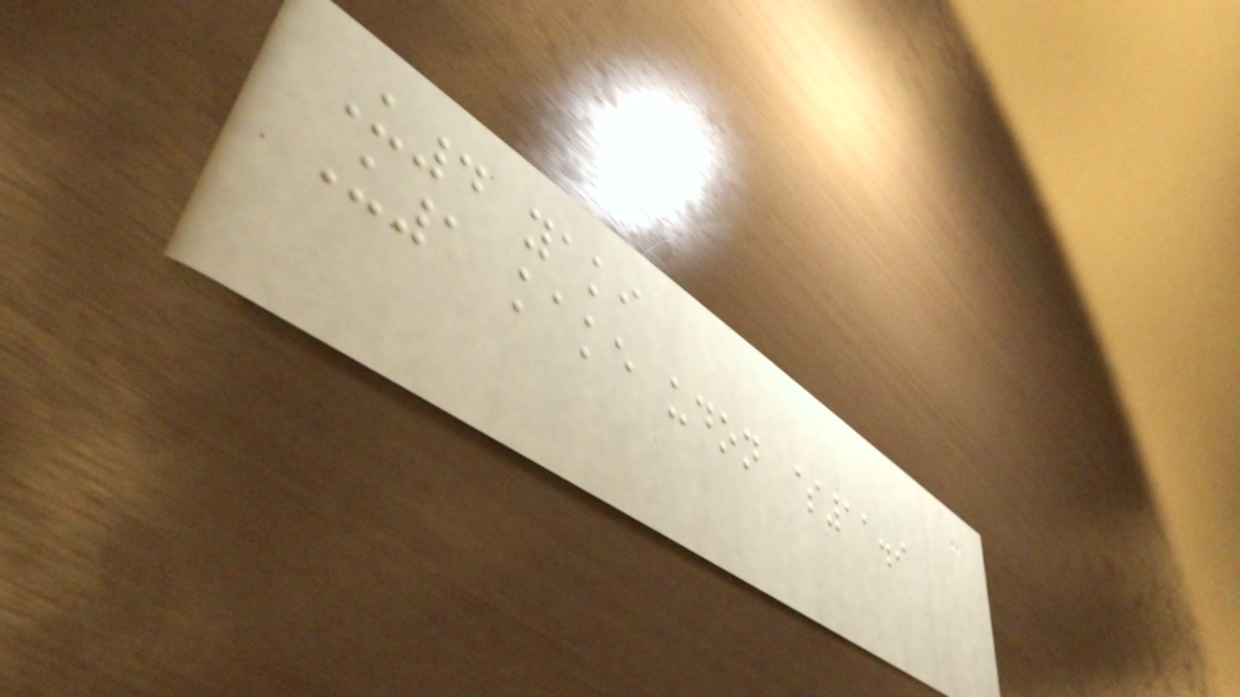U4 yaki
U1 kake udon $11.9
